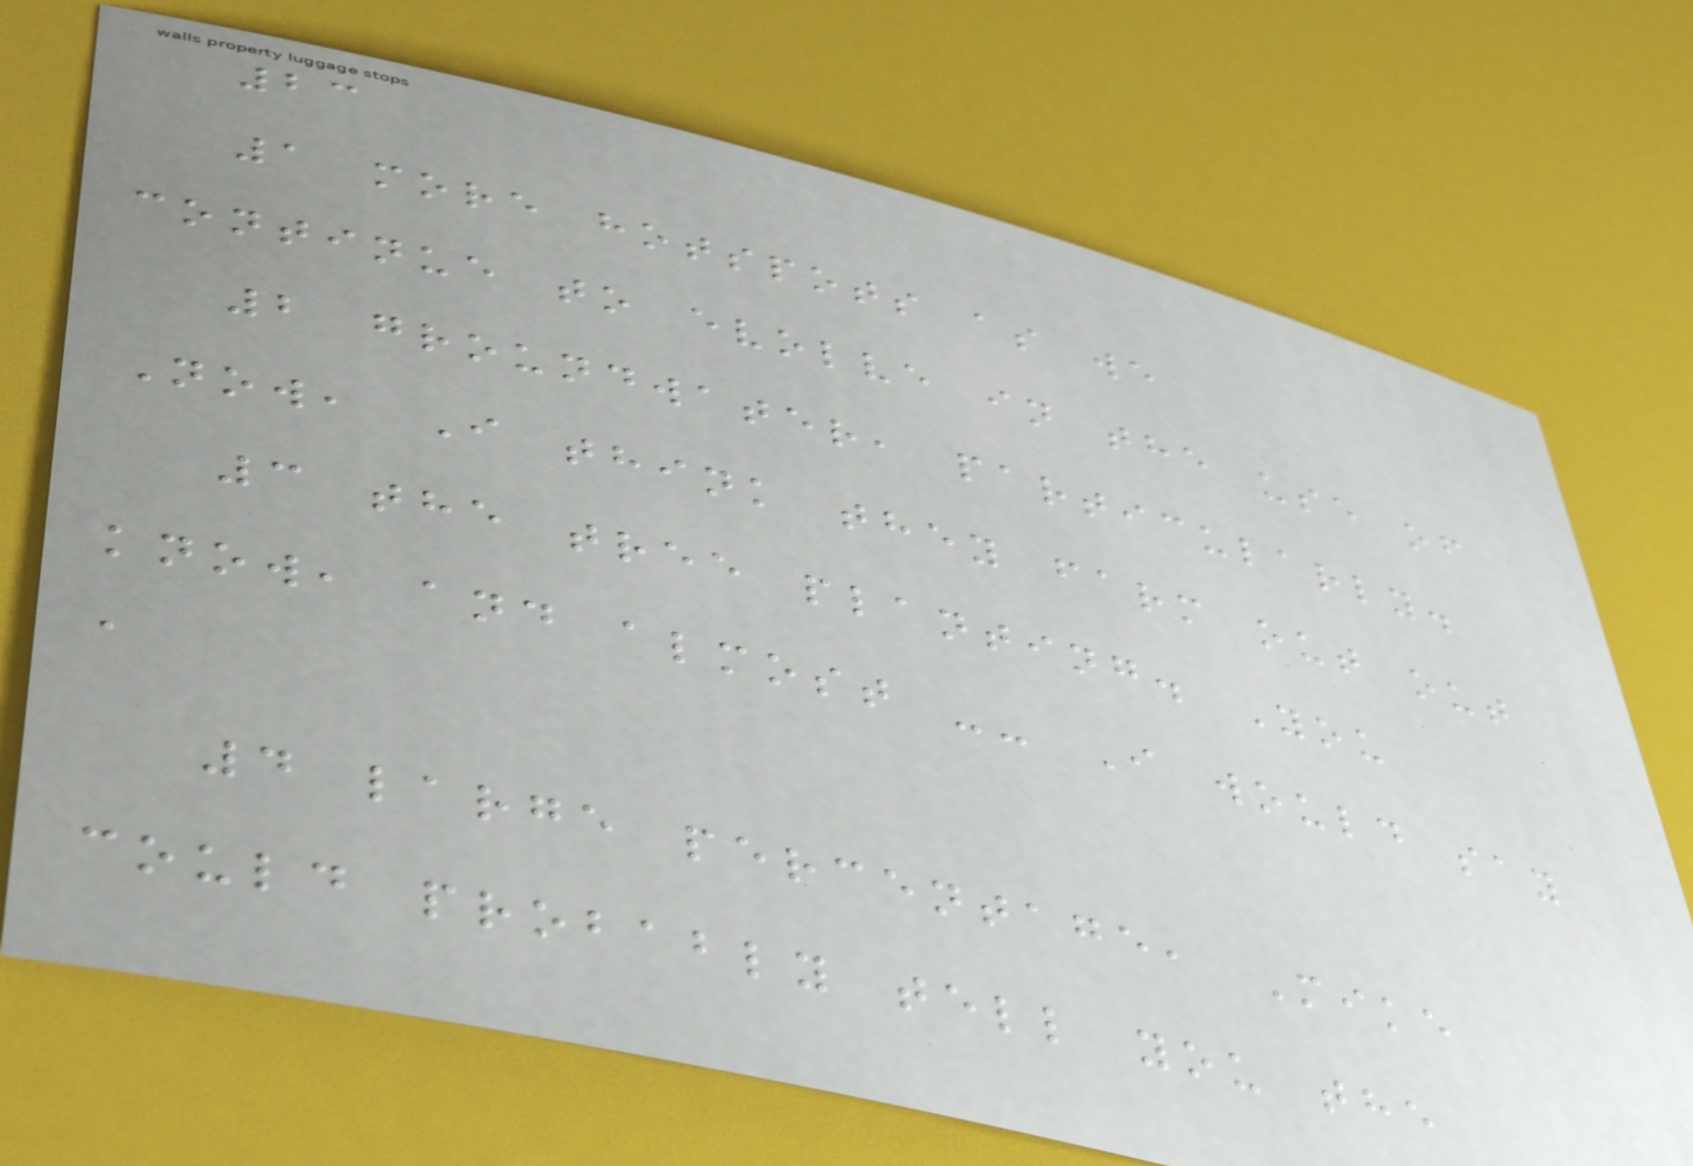23
1 more hotspots as we
continue to evolve in the use of
2 groundwater, particularly.
Now, I think they farm out out
3 the tree planting. You
know, and almost -- I would say
a
4 large percentage, Mike
could probably tell you the
